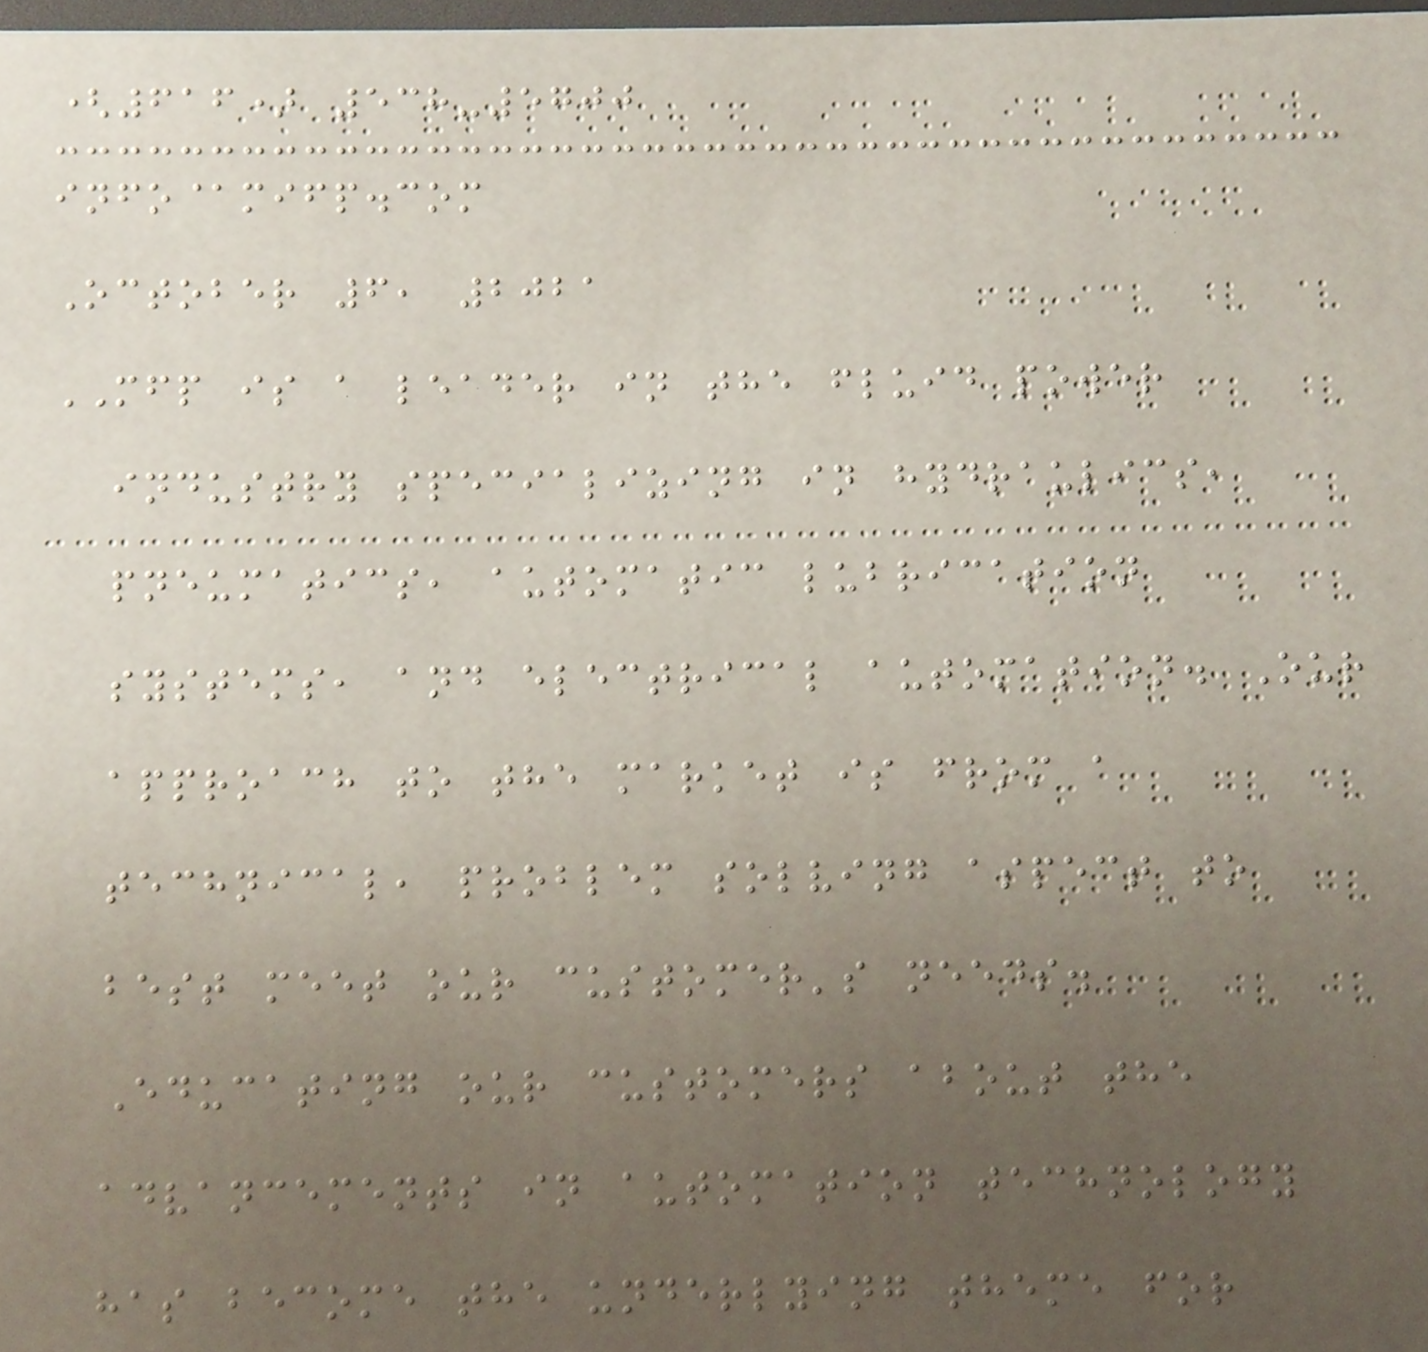(616) 538-5700
info@mifp.com
October 6, 2021
MFP is a leader in the fluid power
industry specializing in hydraulics,
pneumatics, automatic lubrication
systems, and electrical automation. Our
approach to the market is from a
technical, problem solving aspect to
best meet our customer's needs.
Educating our customers about the
advancements in automation technology
has become the underlying theme for
